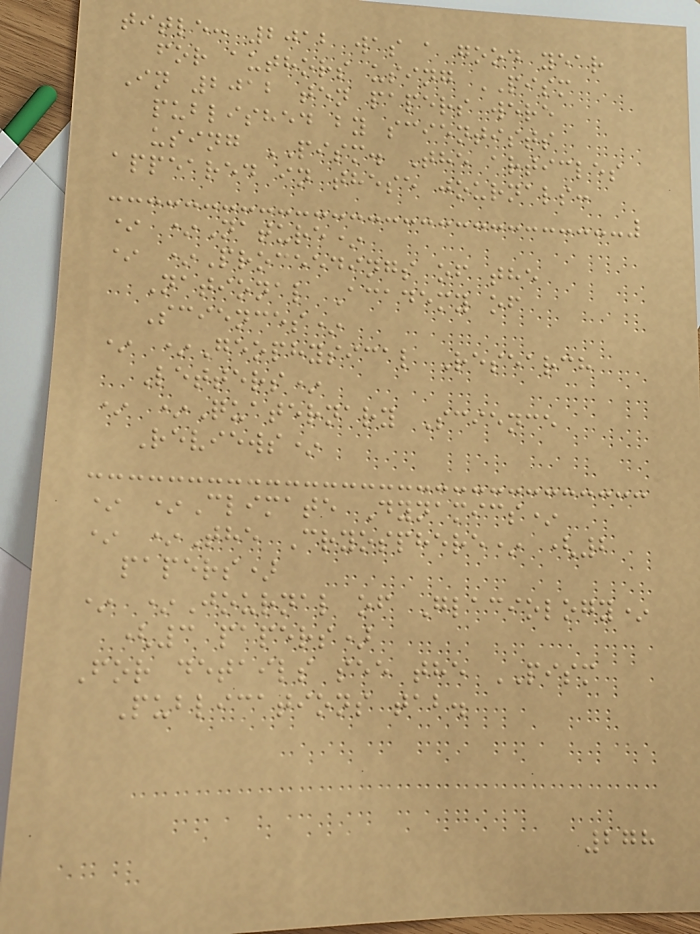title: 2012 was a good year
for authors using PISM
In 2012 ten papers were
published by scientists
using PISM. The articles
appeared in these journals:
* *Nature*
* *Proceedings of the
National Academy of
Sciences*
* *Geophysical Research
Letters*
* *Quaternary Science
Reviews*
* *Climate Dynamics*
* *The Cryosphere* (2
papers)
* *Journal of Glaciology*
(3 papers)
For details see the PISM
Publications tab.
278
